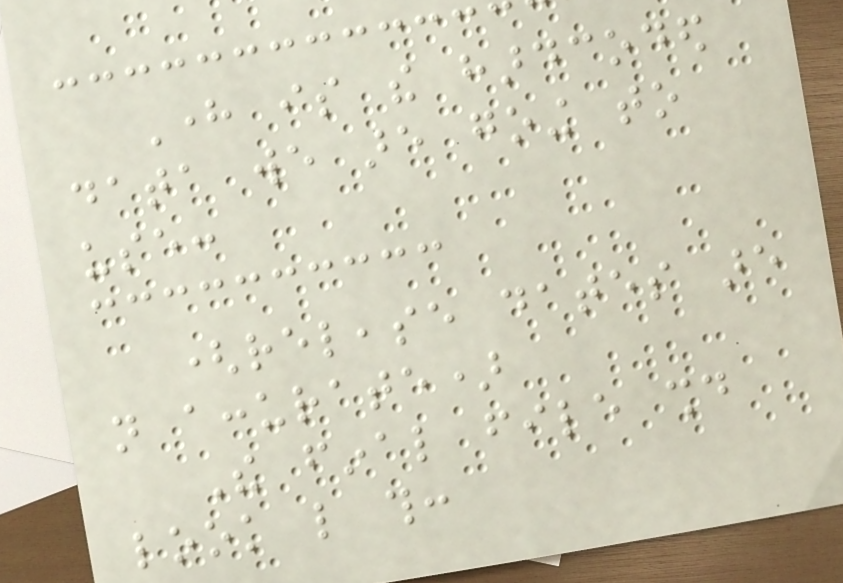Here is the hardcoded
data we are going to
use:
(release dates are
not accurate)
The final file should
look like this:
